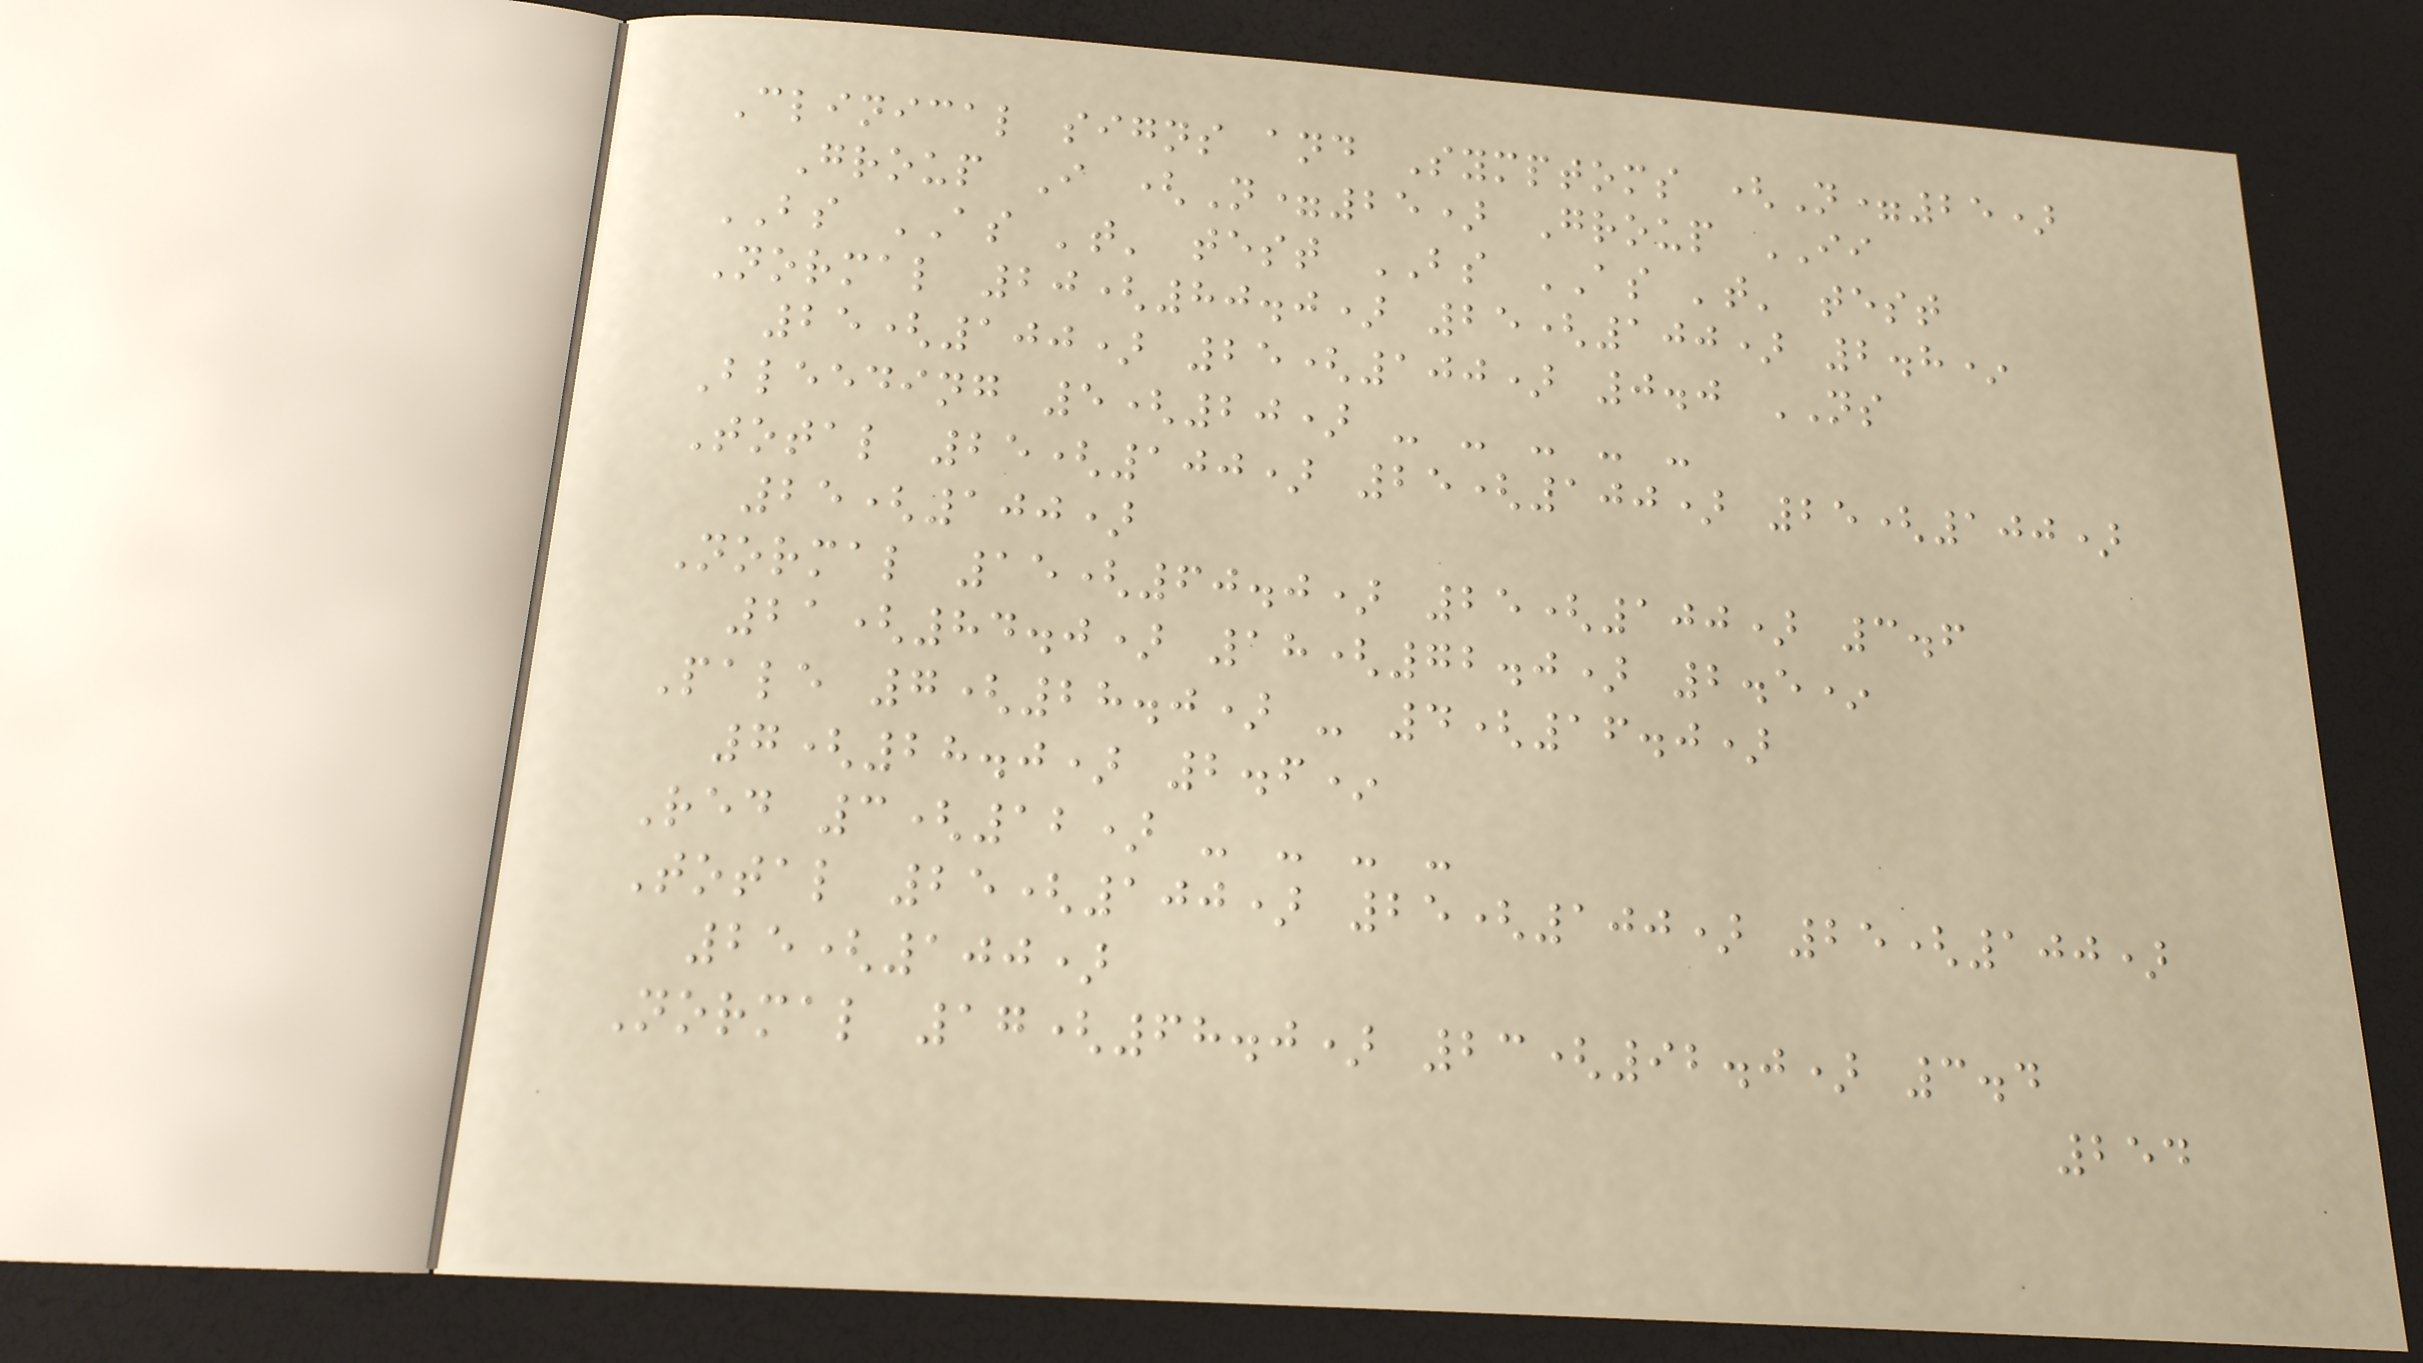Clinical signs and Symptoms (N=25)
Group I (N=25) Group II
BS AS 't' test BS AS 't' test
Normal 20(80.0) 25(100) 2.8*
25(100) 25(100) 0.0 NS
Bleeding 5(20) - - - - -
Total 25(100) 25(100) 25(100)
25(100)
Normal 15(60.0) 25(100) 3.6
21(84.0) 18(72.0) 2.5*
Pale 7(28.0) - 4(16.0)
7(28.0) 2.6*
Red 3(12) - - - -
Total 25(100) 25(100) 25(100)
25(100)
Normal 17(68.0) 23(92.0) 3.4
254
